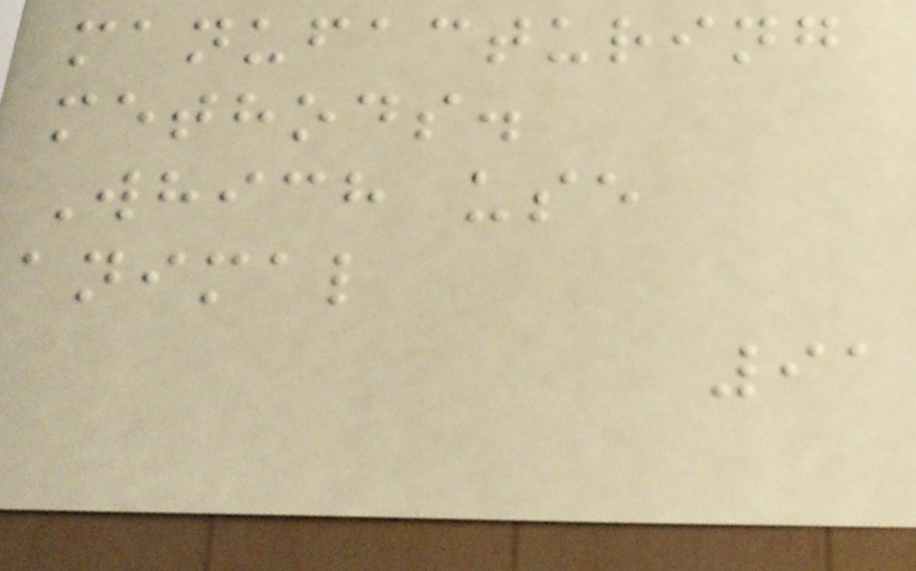manufacturing
methods.
Which use
animal
91
